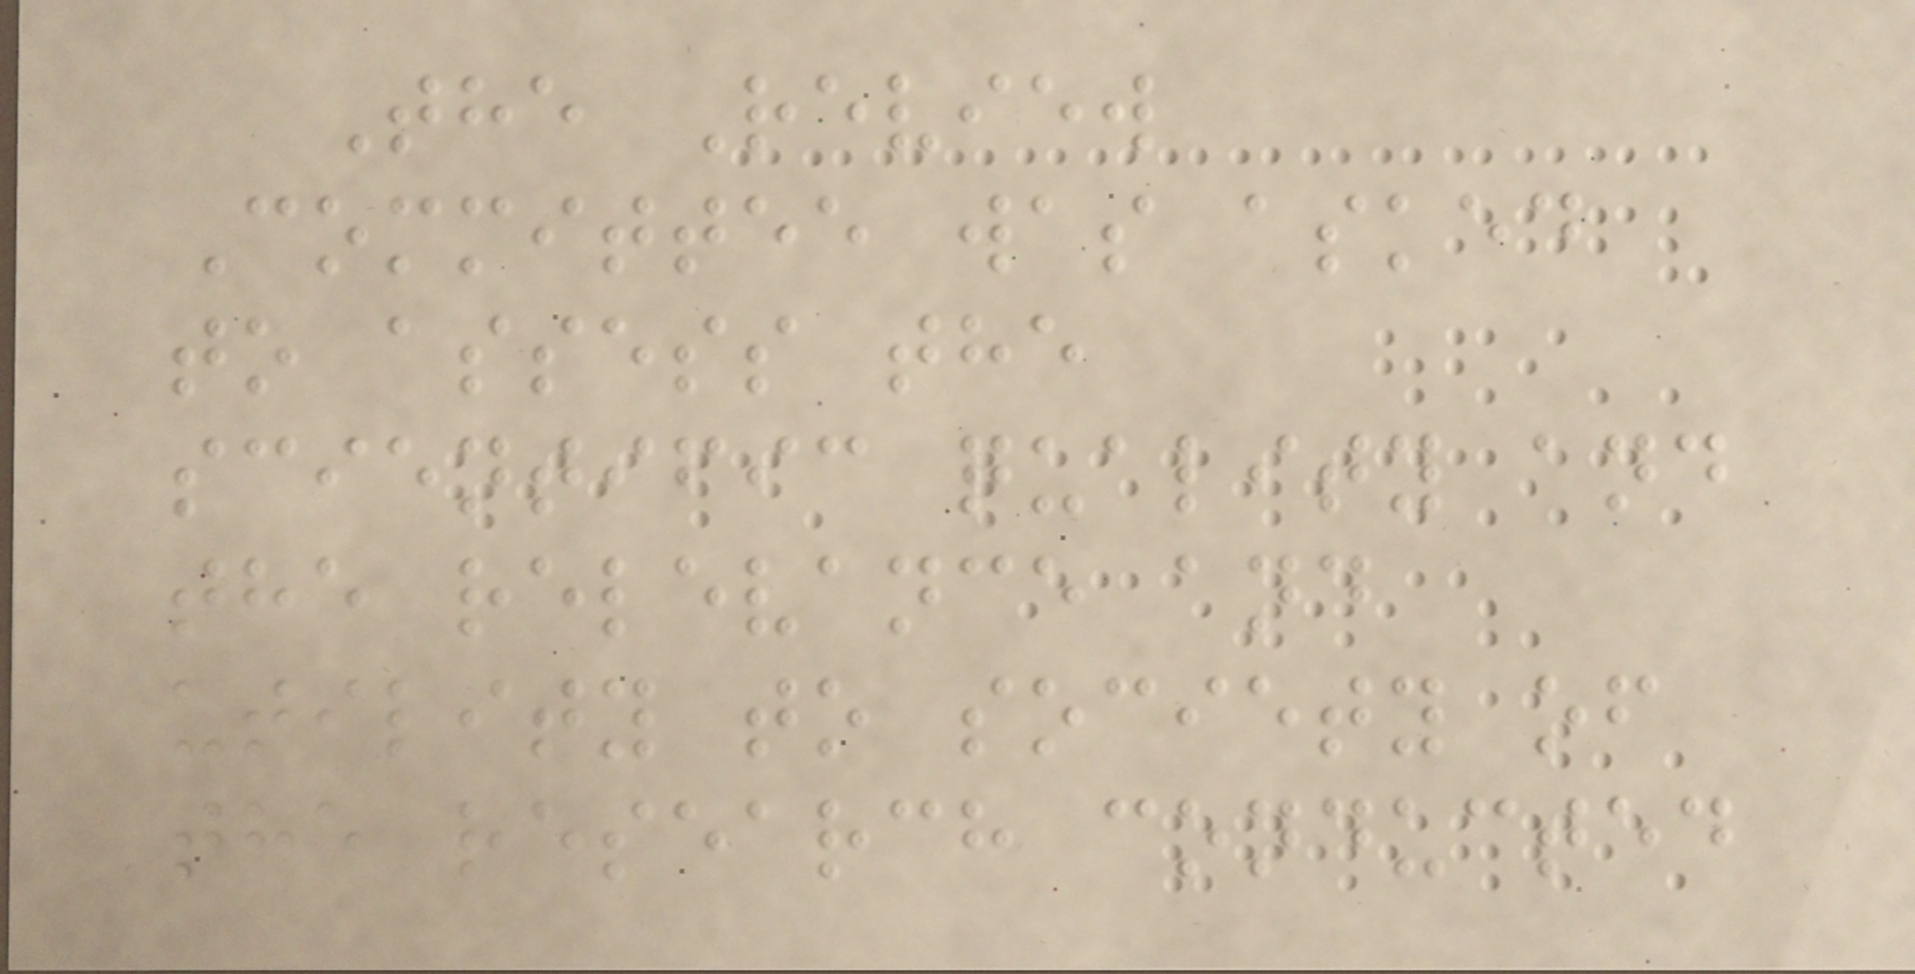The Review
Committee was asked
to assess the
scientific quality and
the relevance and
utility to society of
the research conducted
